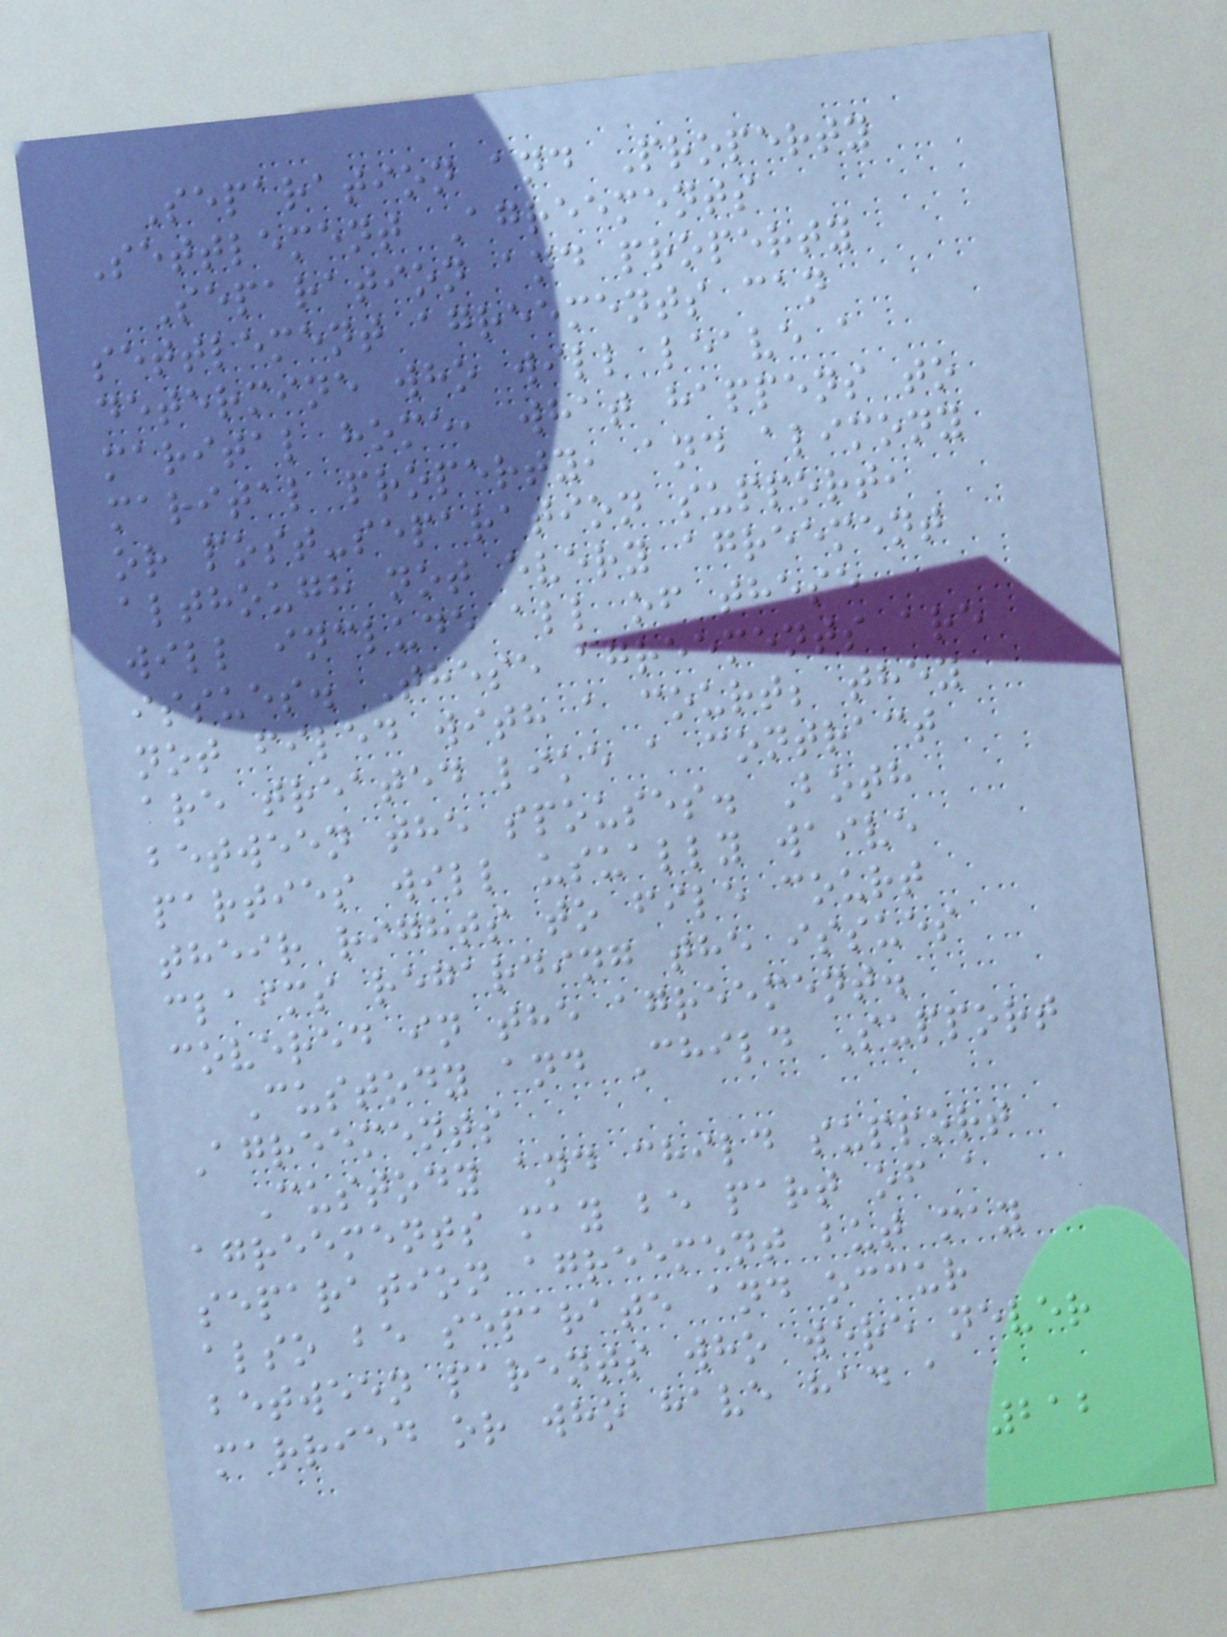Separation and Property
Settlement Agreements
Separation and property
settlement agreements can
determine who will leave a
marital home, what happens to
marital property, and alimony
or post-separation support,
although not every agreement
will include all of these
issues. These agreements are
not filed with a court; they
are treated like a contract
between the spouses. Both
parties will usually waive
their rights to file court
claims regarding the issues
covered in the agreement.
Custody and Child Support
Agreements
Custody and child support
agreements may be part of a
separation agreement but may
also be separate and occur
between parents who were never
married or who have had a
212
